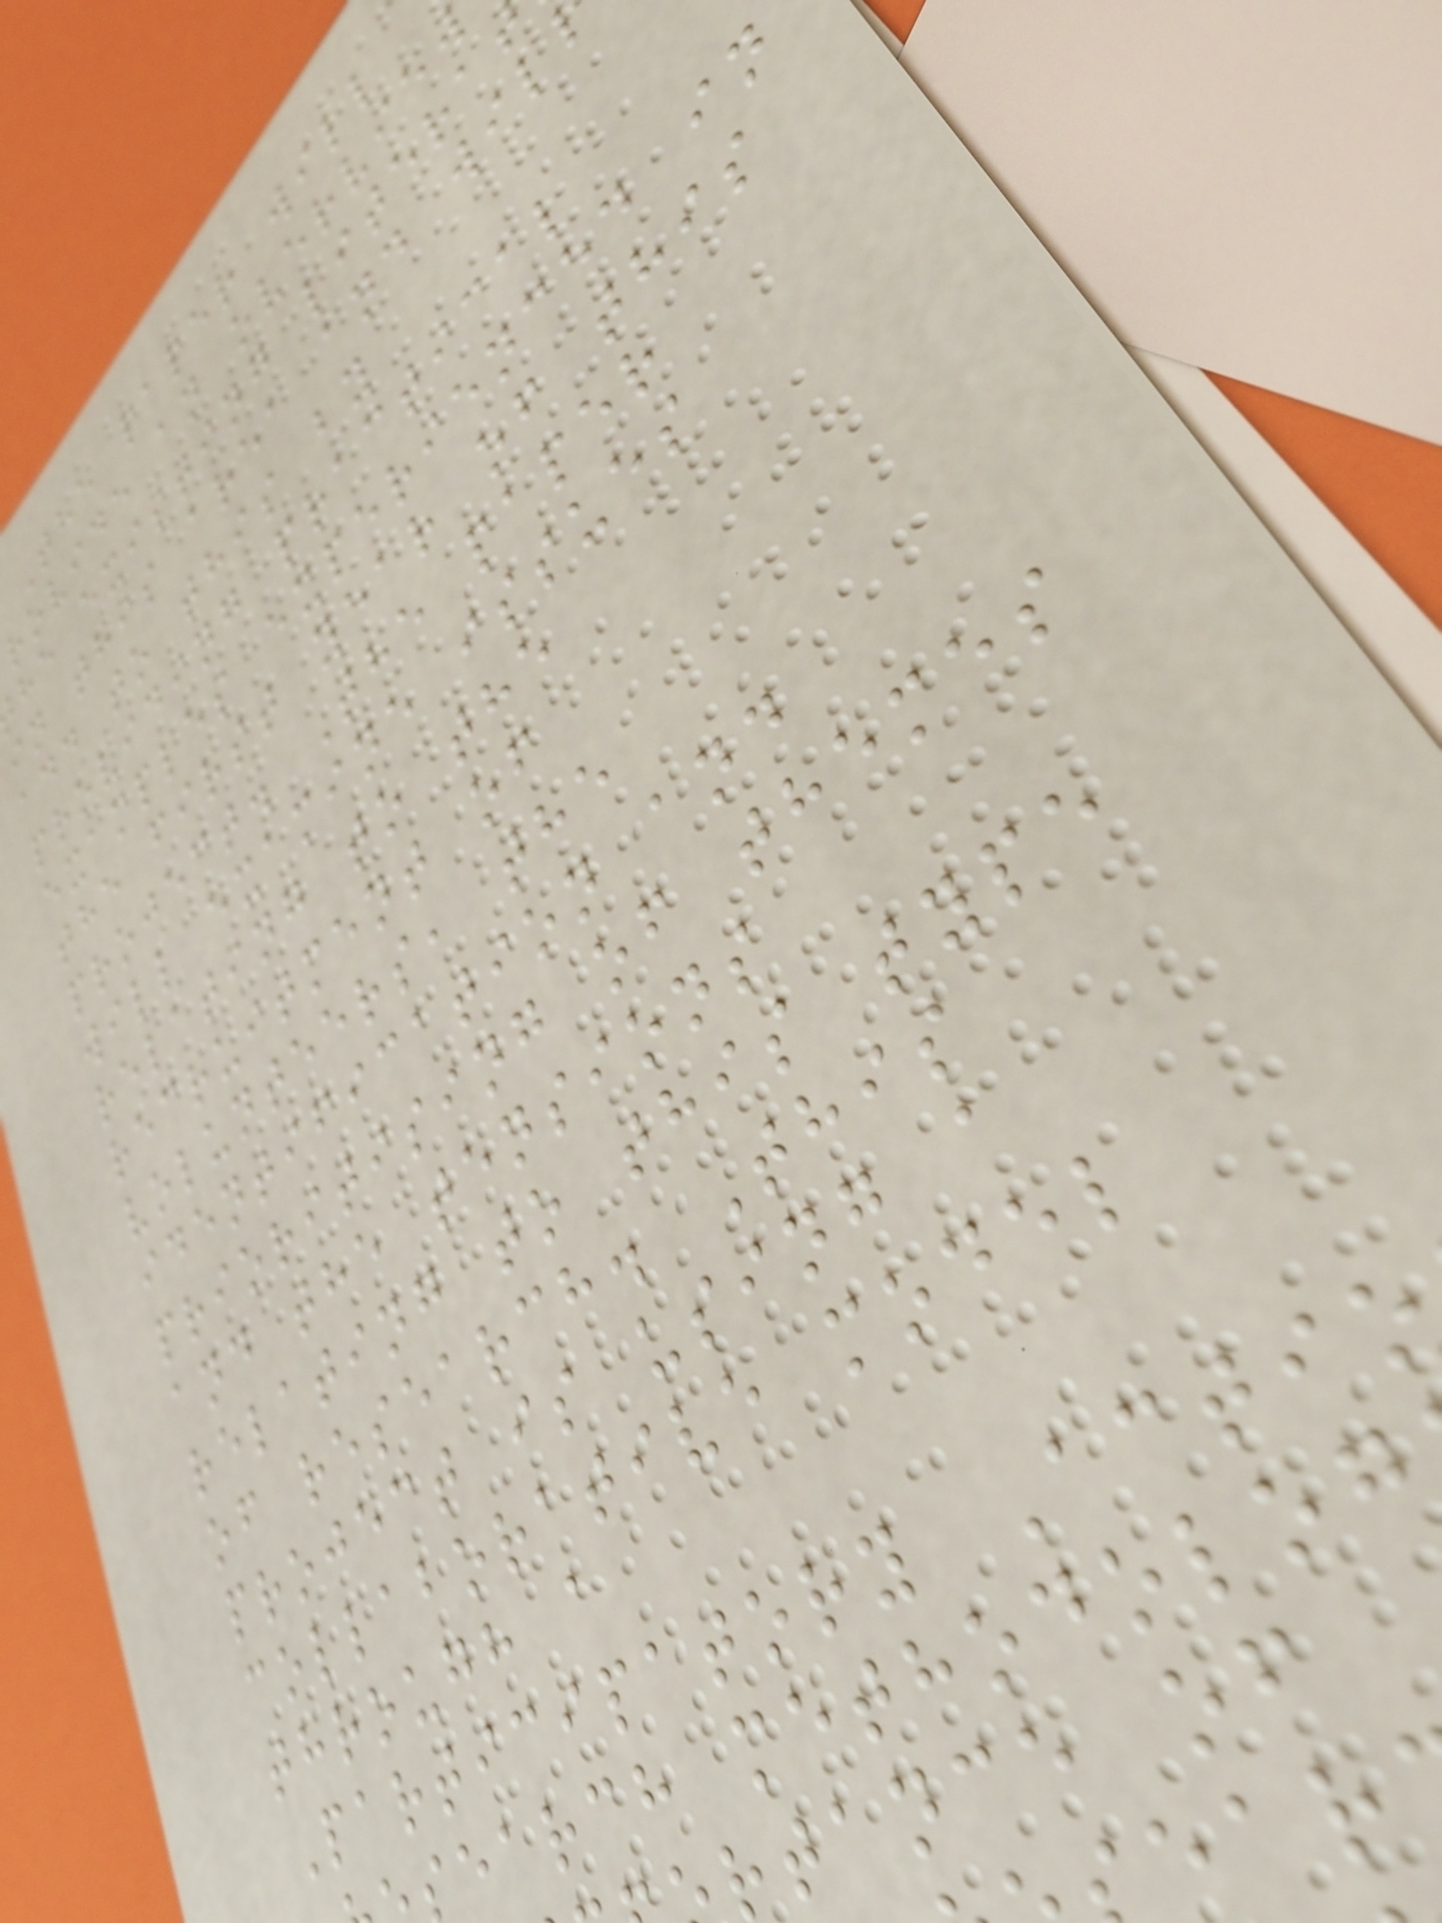The paper will
rovide an overview
he existing literat
in this area and wil
add to this by
providing practical
examples experienced in
the first year of this
project. The paper
will examine issues
relating to the
recruitment of
volunteers, the
identification and
prioritising of themes
and the tensions
relating to this type
of research. This
project is using a
collaborative model
through a
Participatory Actio
search methodolog
rtance of
